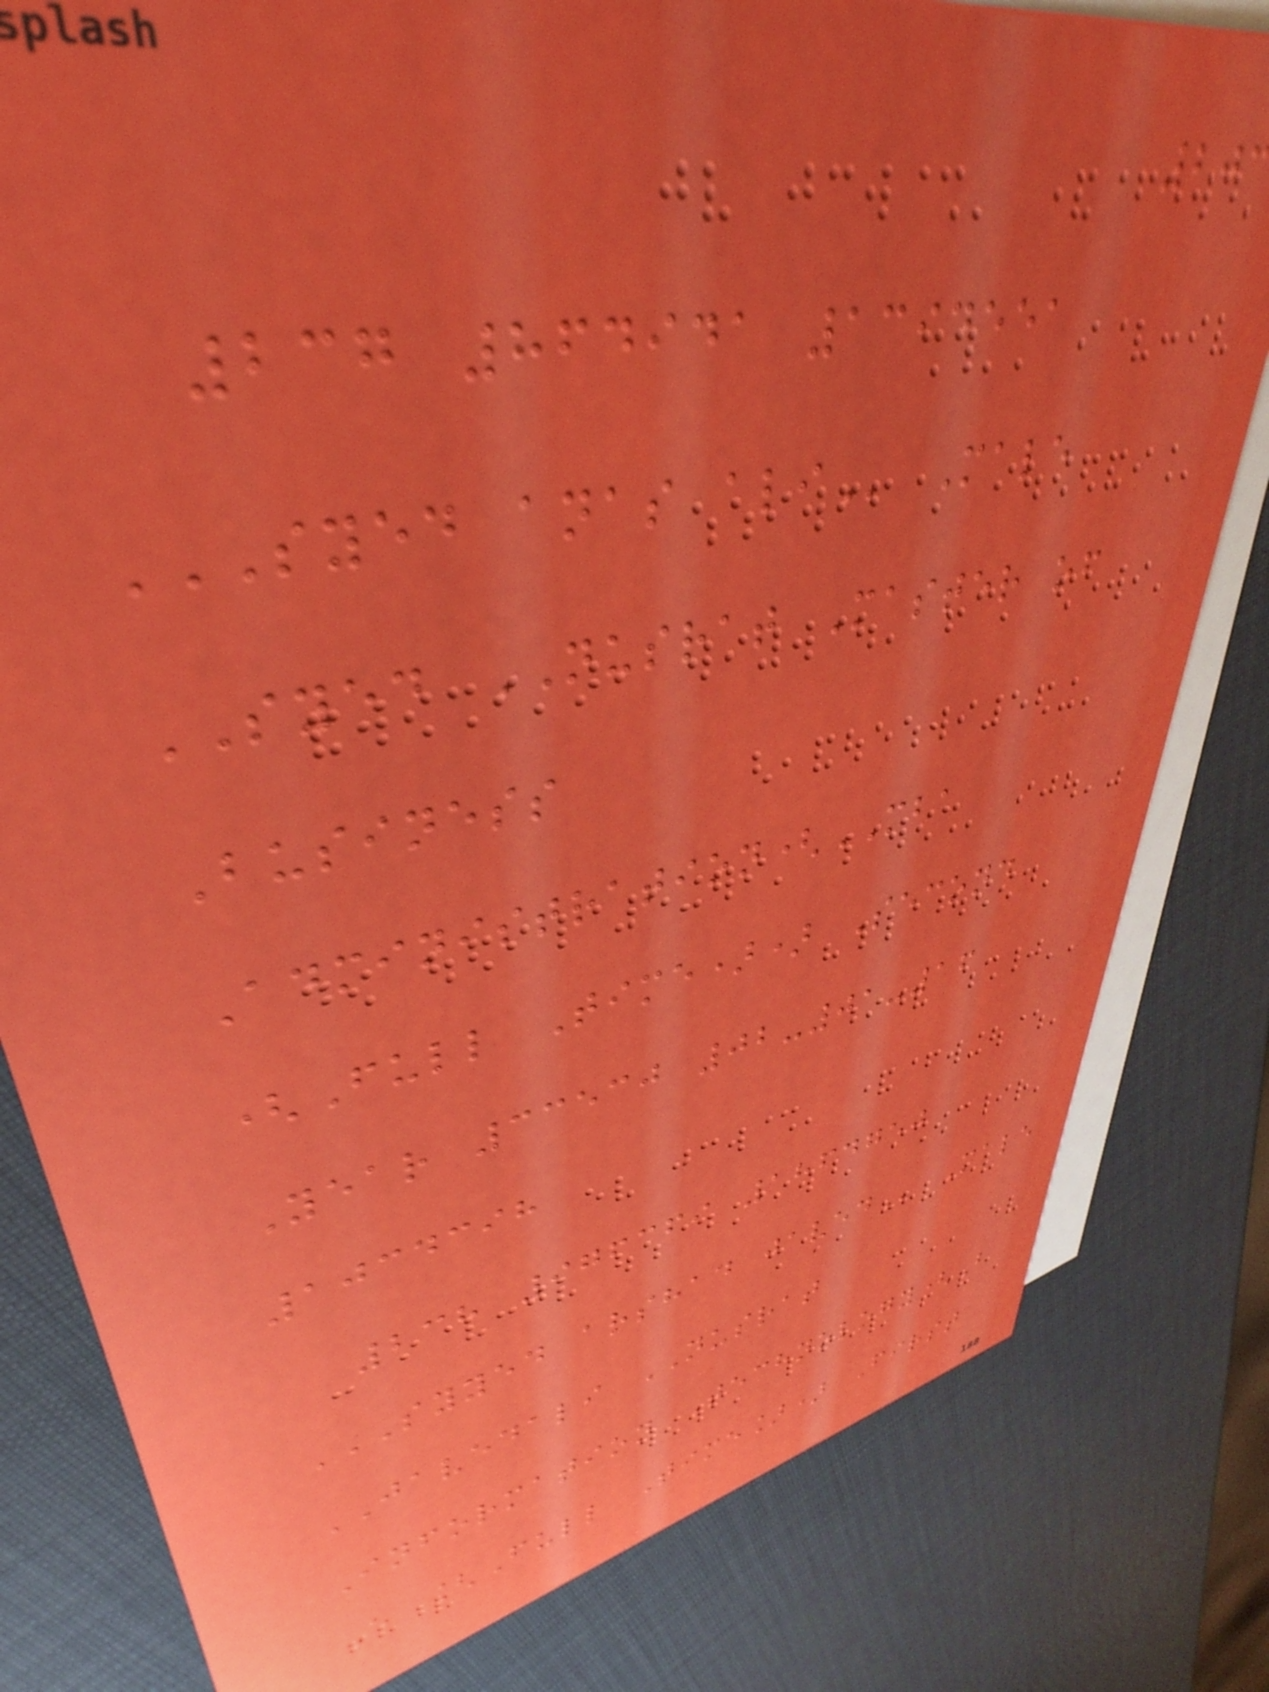237 864941 1394551
SYED ANAS ALI Male
SYED NUSRAT Master of
Business
Administration(MBA
(Full Time)) Second
Year 33530 02-01-16
1034398
238 976369 1864750
SYYED ARSHAD JAVED Male
JAVEDALI NUSRAT
Information Technology(B
E [Full Time]) First
